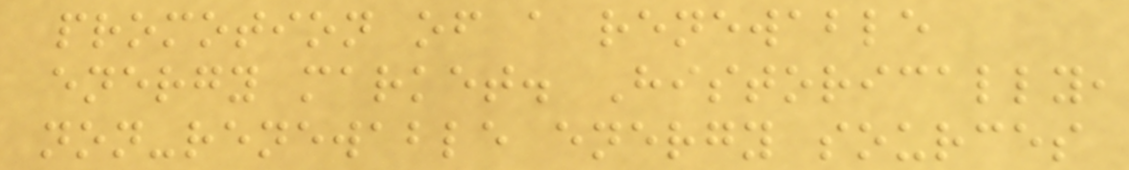promotion of a renewable
energy market. Historically,
non-renewable energy sources
